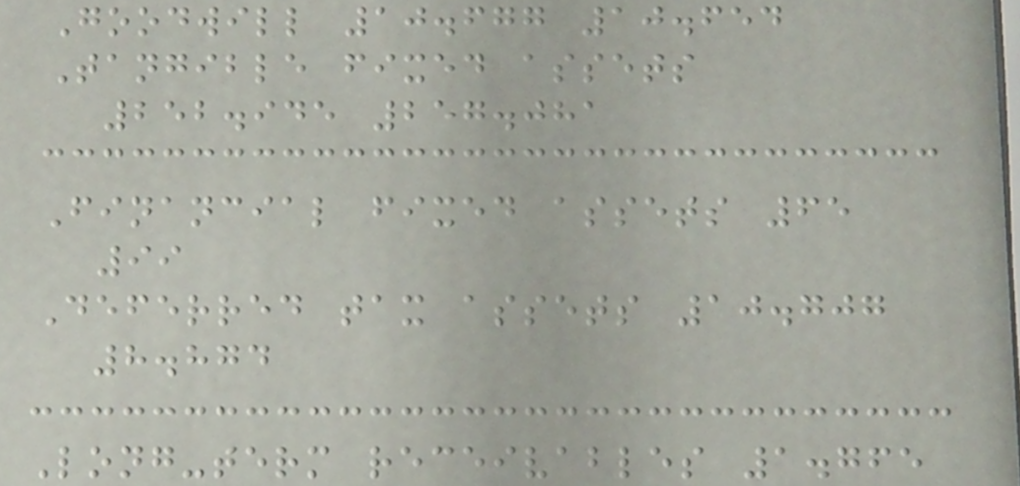Goodwill 10.677 10.654
Tangible fixed assets
252.945 257.081
Financial fixed assets 65
99
Deferred tax assets 10.707
8.874
Long-term receivables 1.765
